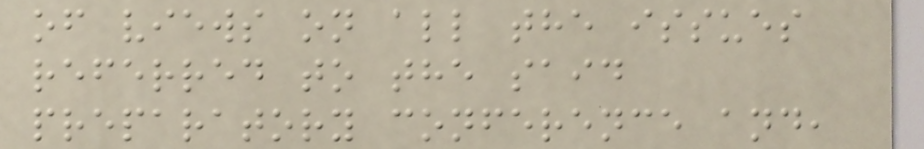of views on all the issues
referred to the said
preparatory conference and,
